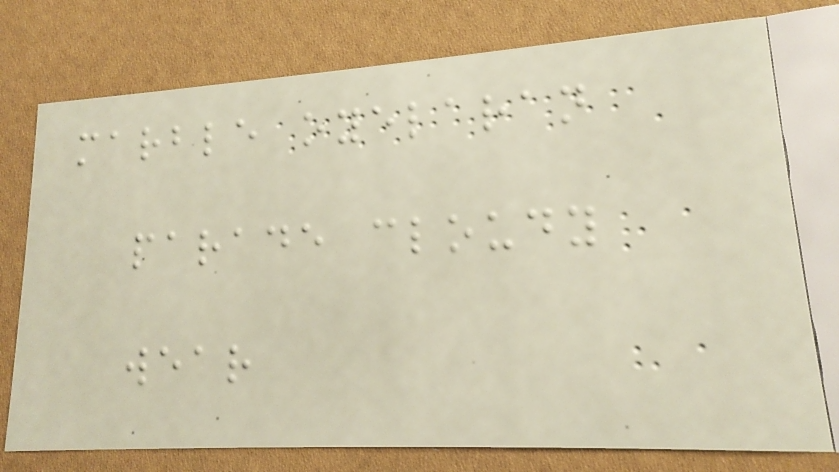marble oyelaran
parade cloudy
wear
